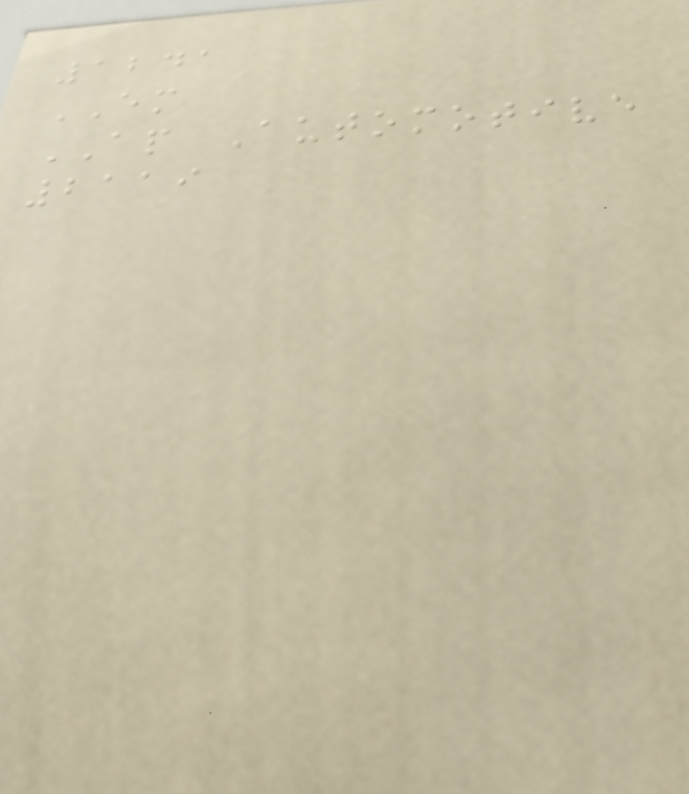1241
EM
AP Automotive
2119
